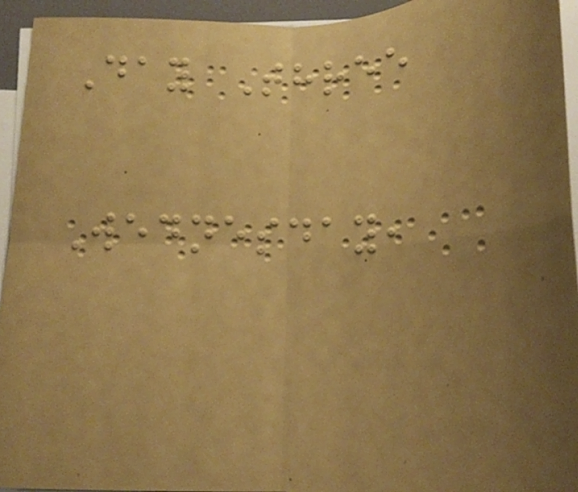Day Three
Wednesday,
